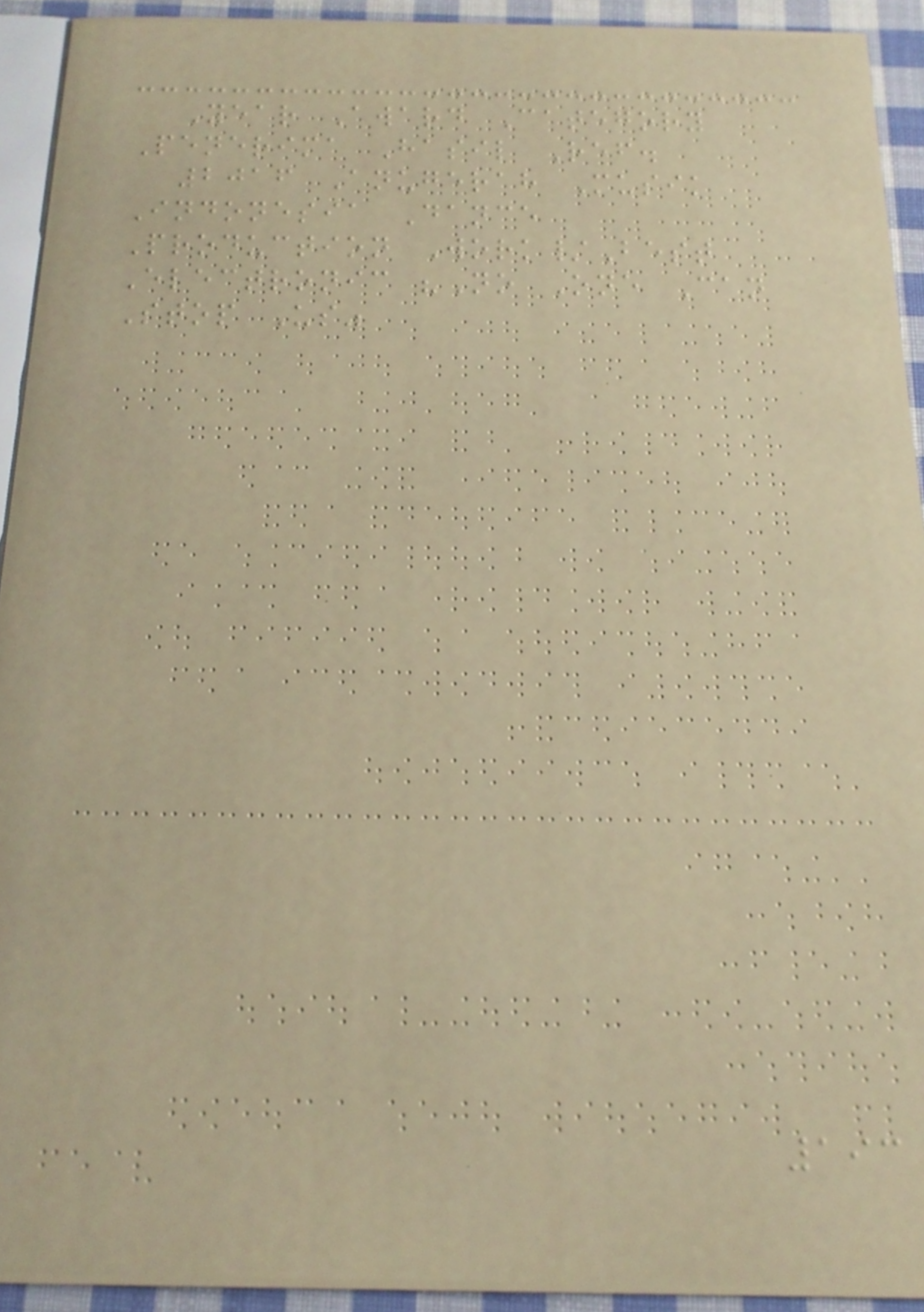Year Award Category
Penerima Hasil Ref.
2016 Anugerah Musik
Indonesia Dance
Production Work/Best
Electronic "No One Can
Stop Us"
193
